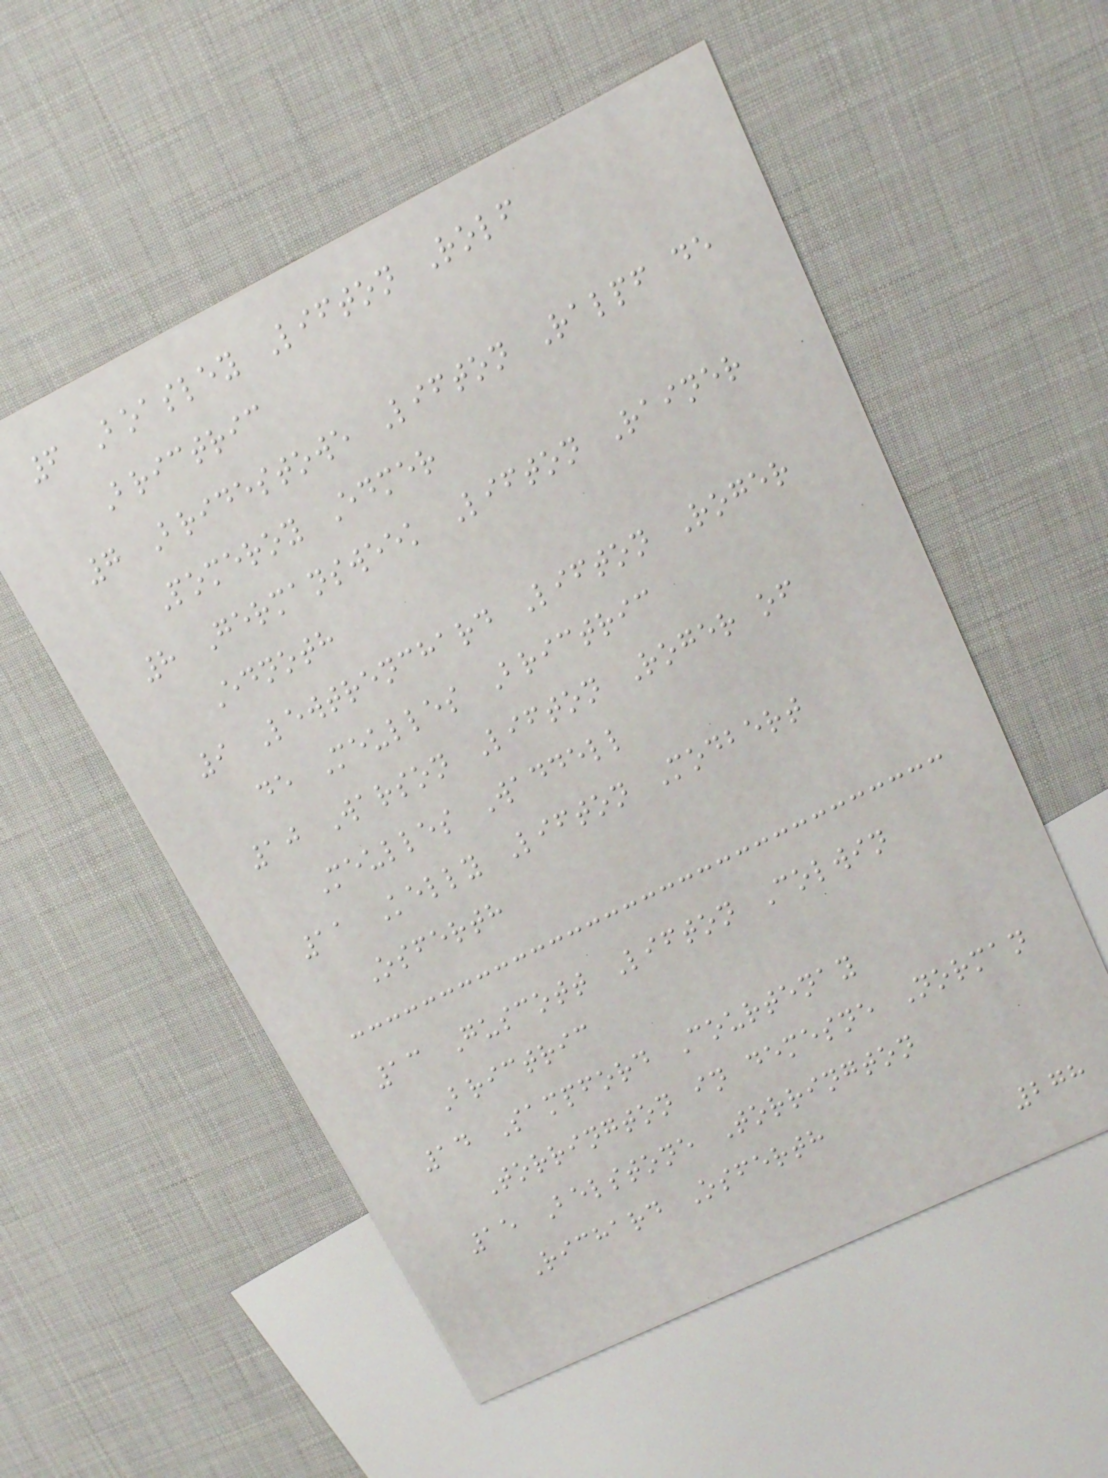6 Boasley Lifton Rolf
Brictric
7 Bridestowe Lifton Ralpf de
Pomeroy Edmer
8 Germansweek Lifton Rainer
Ednoth
9 Lewtrenchard Lifton Roger
de Meulles Brictric
10 Warson Lifton Roger of
Meulles Waddell
11 Kelly Lifton Modbert
Osferth
13 Guscott Lifton Colwin
Brictric
14 Sampford Courtenay
Torrington in demesne Norman
15 Belstone Torrington
Richard Osferth
278
